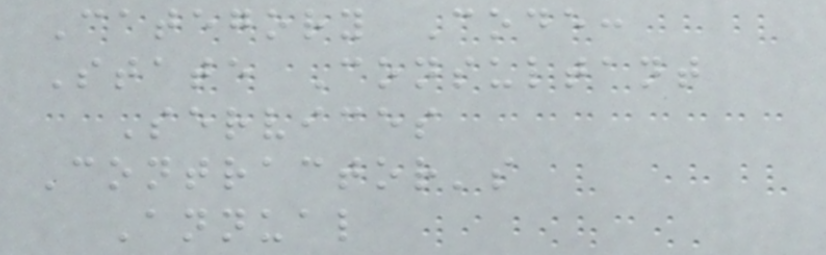Category Code:
State Consultant
Services
Contractor's
Annual
